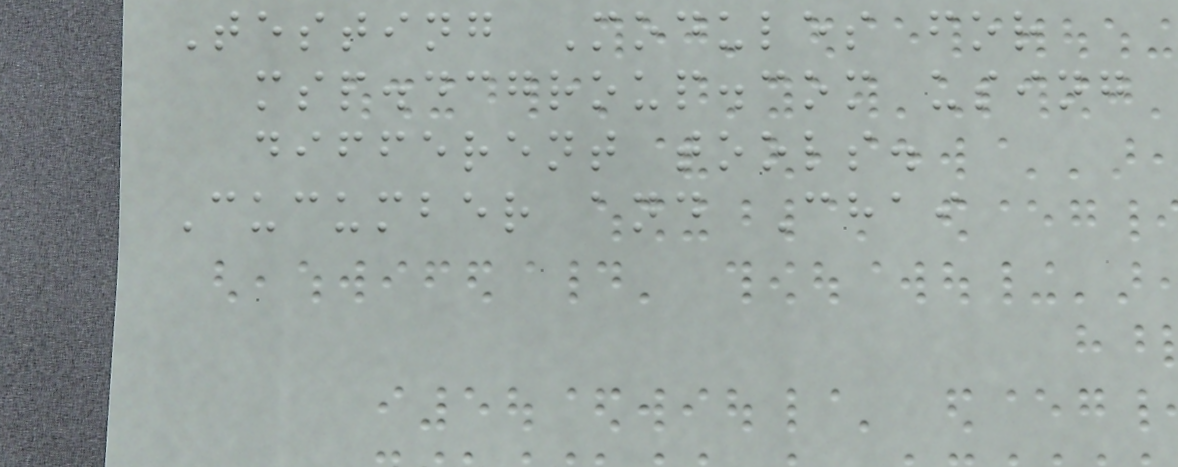Testing Modules for
msp.dcgroup.com using
different tools.
Cucumber and Chai
